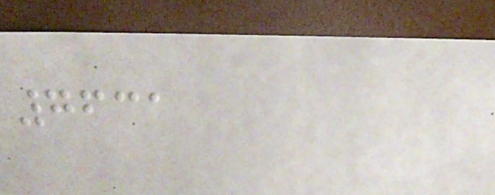7631
